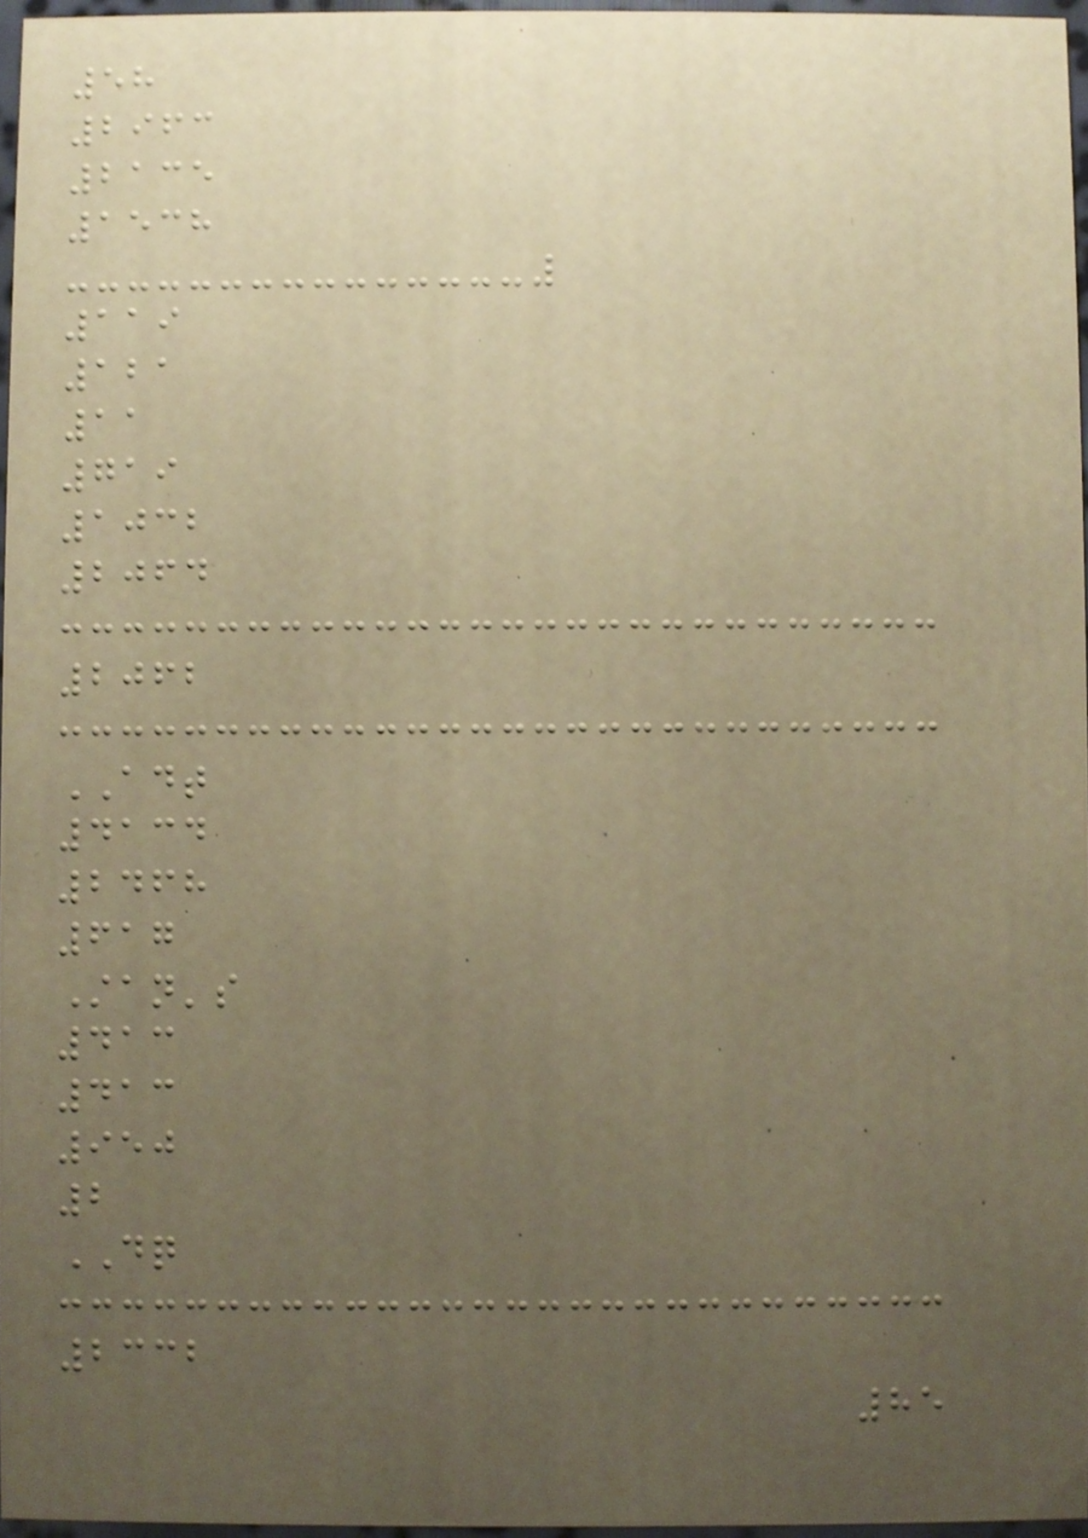58
2963
2135
1538
119
121
11
719
1032
2064
2062
ADT
4134
2468
617
Stan's
413
413
950
2
DQ
2332
85
